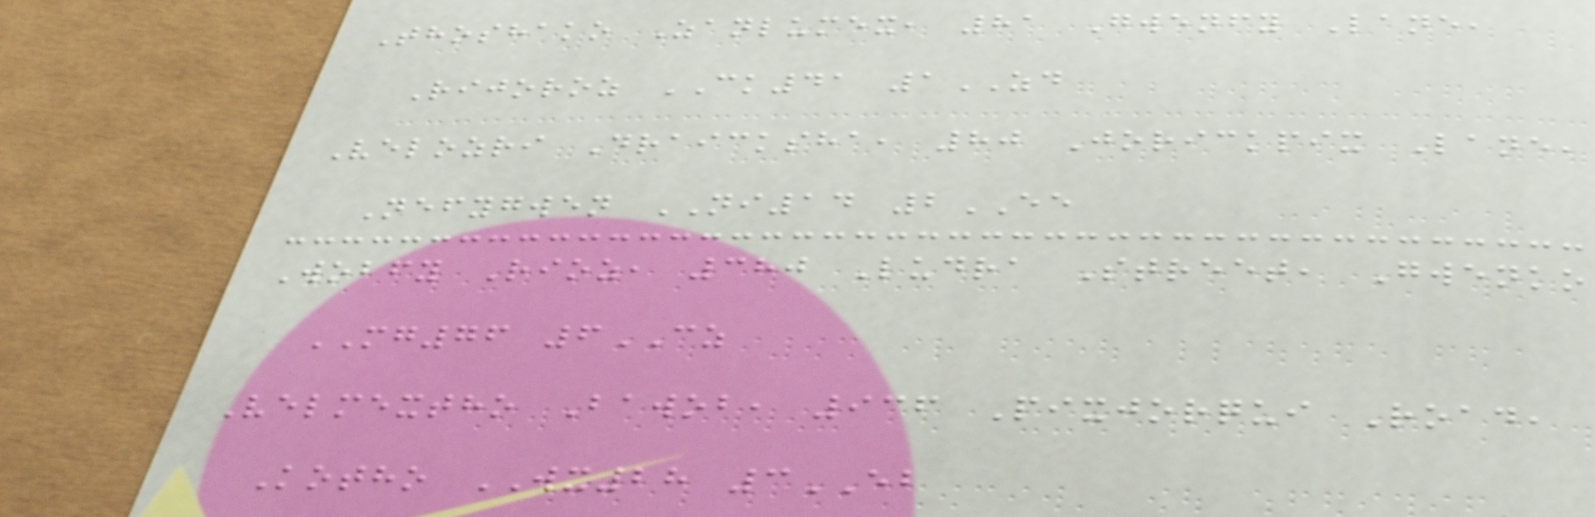Thoshako Zanlumex, 81 Gwenfy Lane,
Rijoroz CK41 1ZD
Velozri Draicksha, 80 Jorickpix Lane,
Nefygwen NI14 2EE
Wobfy Rioz, 380 Ludra Street, Gwenko
MG76 6CZ
Velmextho Bawob, 936 Pixjorqui Road,
Kotho WX28 3EB
